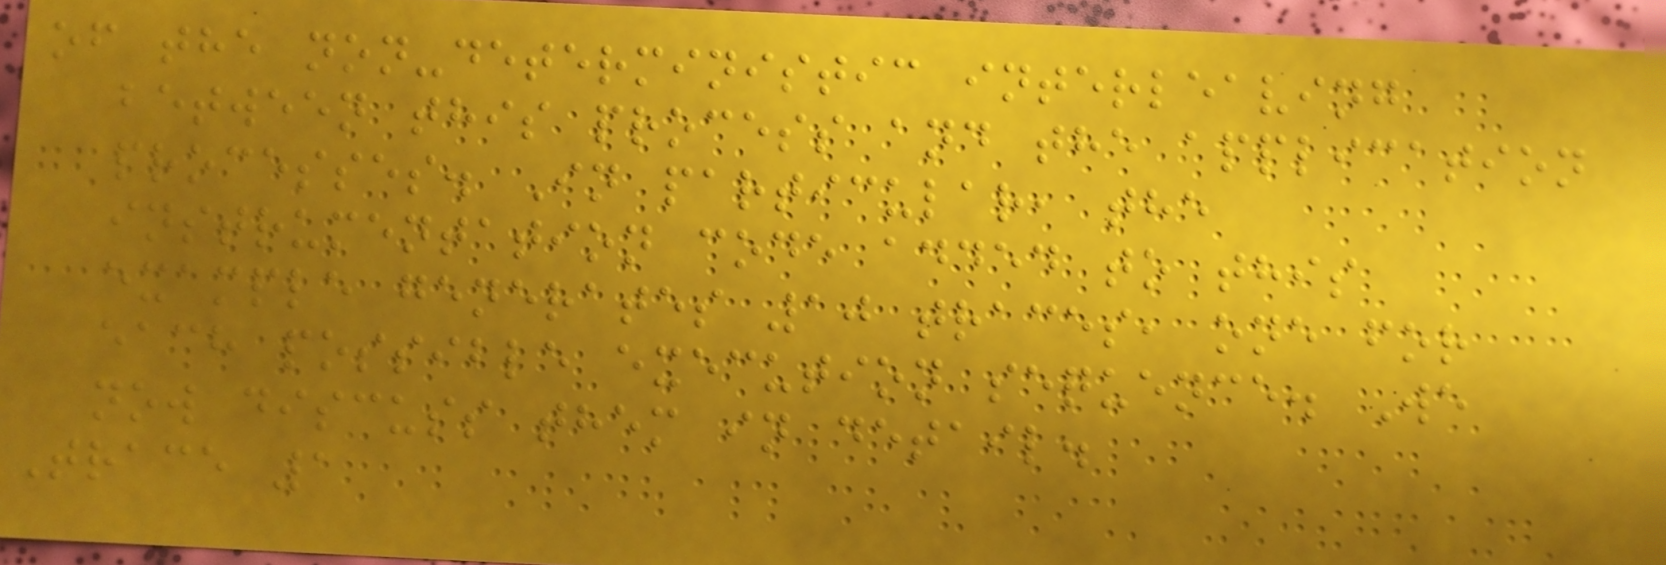of the non-deterministic interleaving
between this process and the application
processes. In particular, the
instrumentation code added to this
example generates 10 traces, one for
each possible execution sequence. We
now discuss them in detail.
Trace 1
